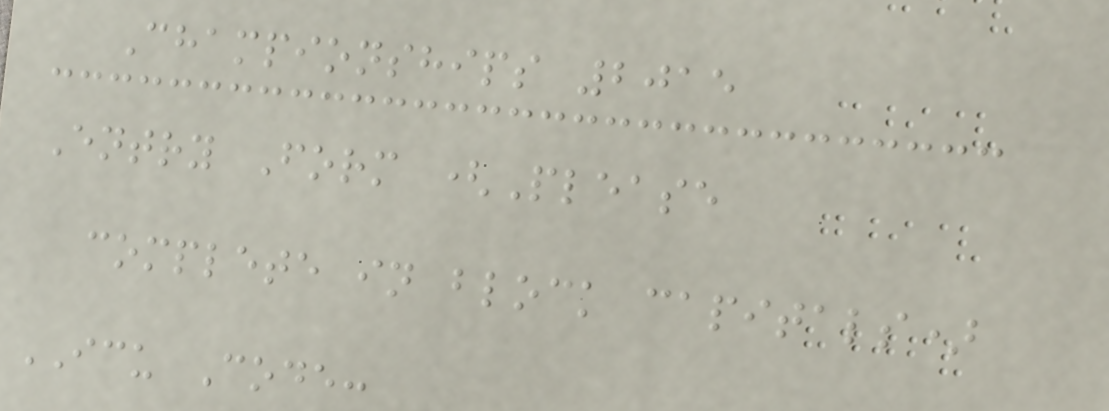Championships 2015
Entry Form (Please
complete in block capitals)
ICU Code:
